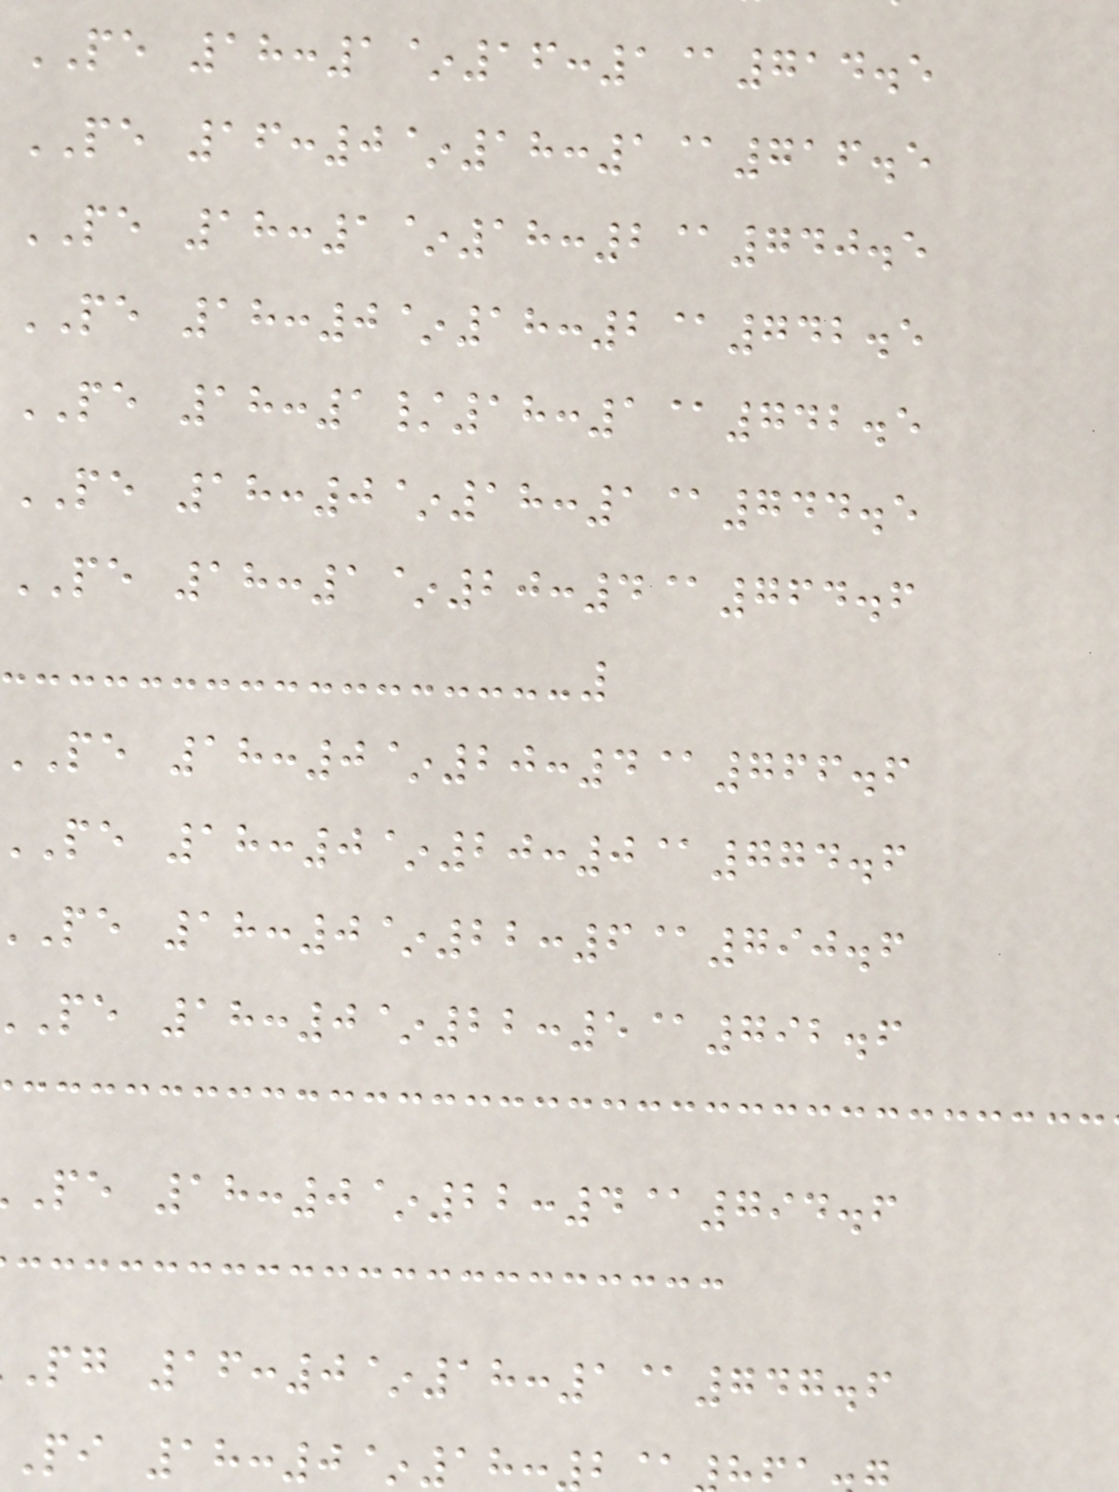PE 18:1~16:1@714.5
PE 16:0~18:1@716.5
PE 18:1~18:2@740.5
PE 18:0~18:2@742.5
PE 18:1/18:1@742.5
PE 18:0~18:1@744.5
PE 18:1~20:4@764.6
pe 18:0~20:4@766.6
pe 18:0~20:0@774.6
pe 18:0~22:6@790.6
pe 18:0~22:5@792.6
pe 18:0~22:4@794.6
pg 16:0~18:1@747.6
pi 18:0~18:
